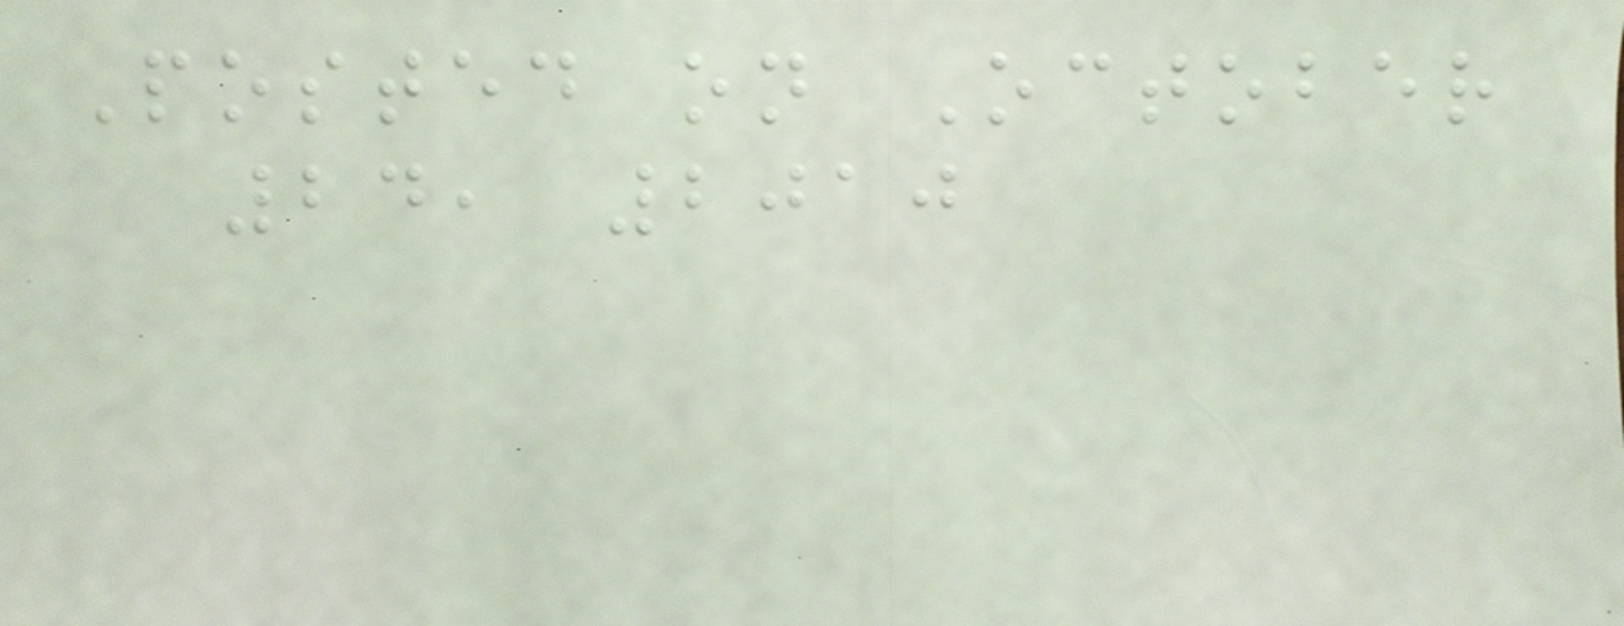Posted on October
24, 2010
